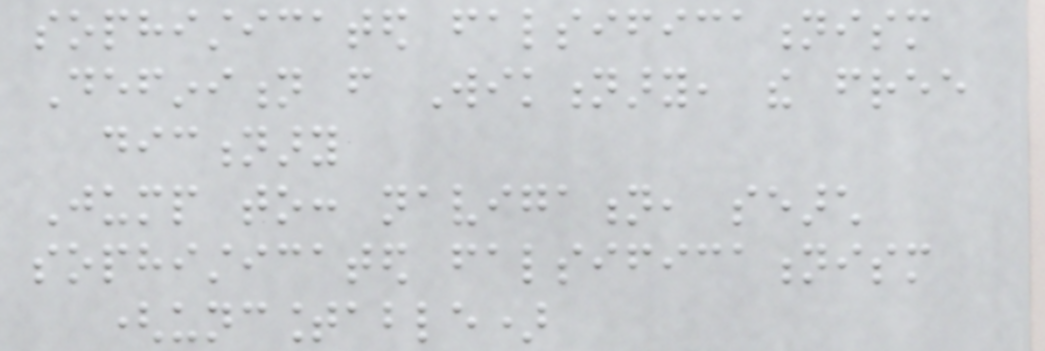sophisticated falsificationism
Definition from Wiktionary, the free
dictionary
Jump to: navigation, search
sophisticated falsificationism
(uncountable)
